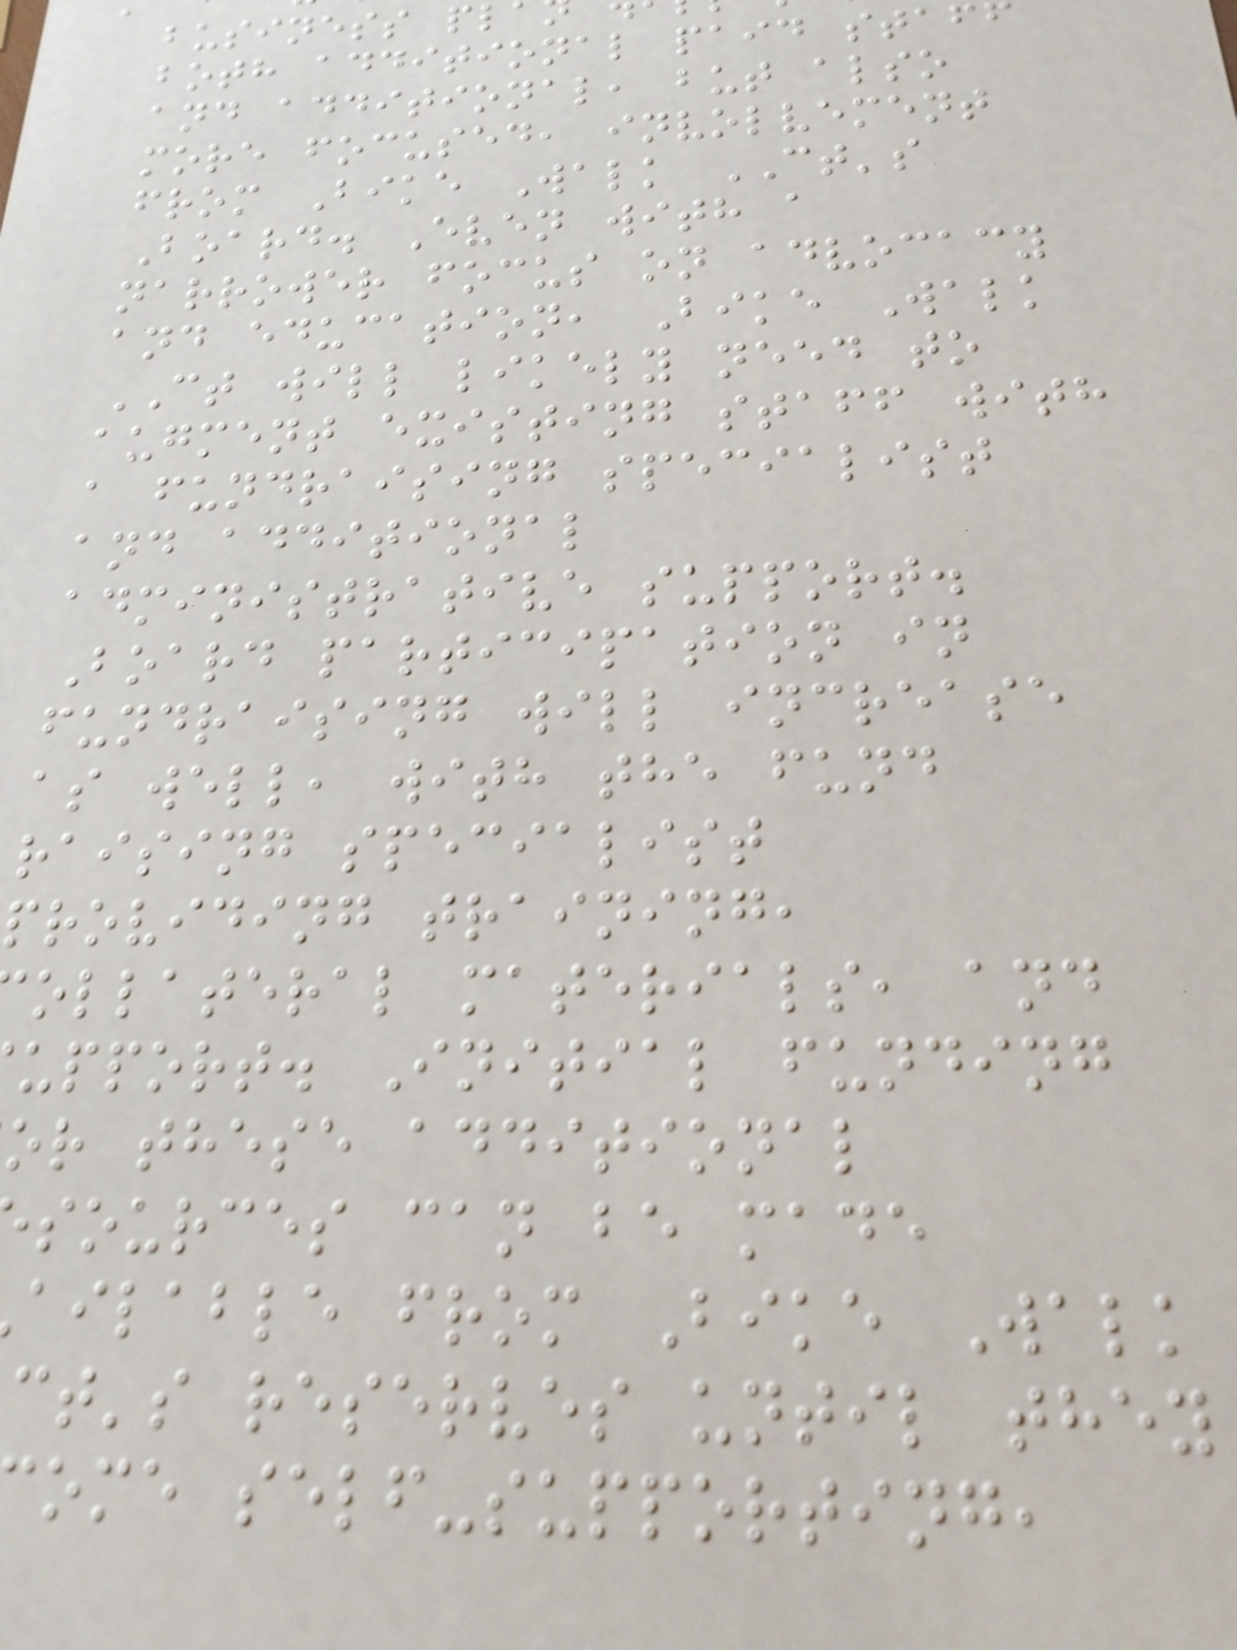business pl
both additional paid staf
and additional, but also
more focused, involvement
from Bike Walk CT's
Board. Even with a
narrower focus on advocacy
and education, Bike Walk
CT will likely need to
augment existing staff with
a fundraising specialist
and additional
administrative support.
Board participation in
fundraising will increase
as well, with the fund
raising specialist
providing training,
ollateral materials, and
upport. Initial funding
or these additional
sources can be made
ailable from Bike Walk
ct's reserves until they
ome self-supporting,
